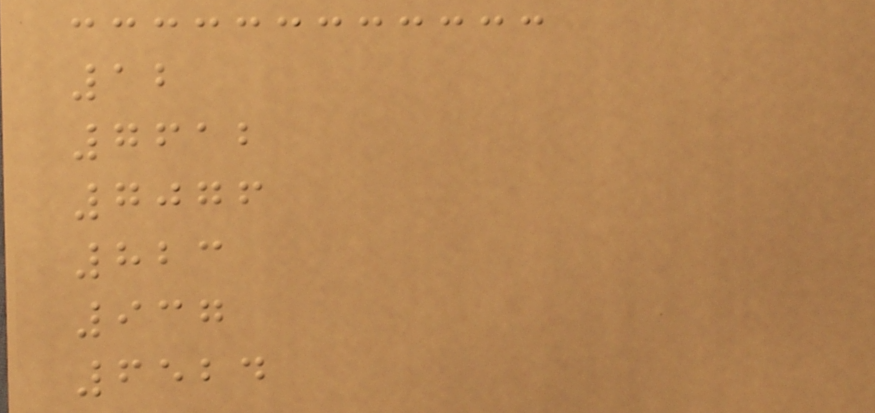12
7612
7076
823
937
6524
